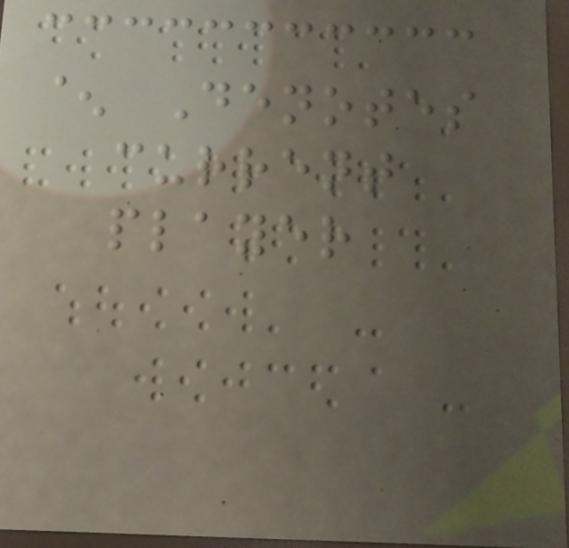^ Denotes
current
player
